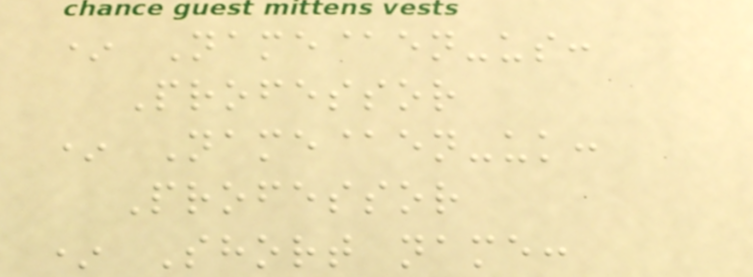* Name@en-us:
Professor
* Name@en-uk:
Professor
* Short name:
